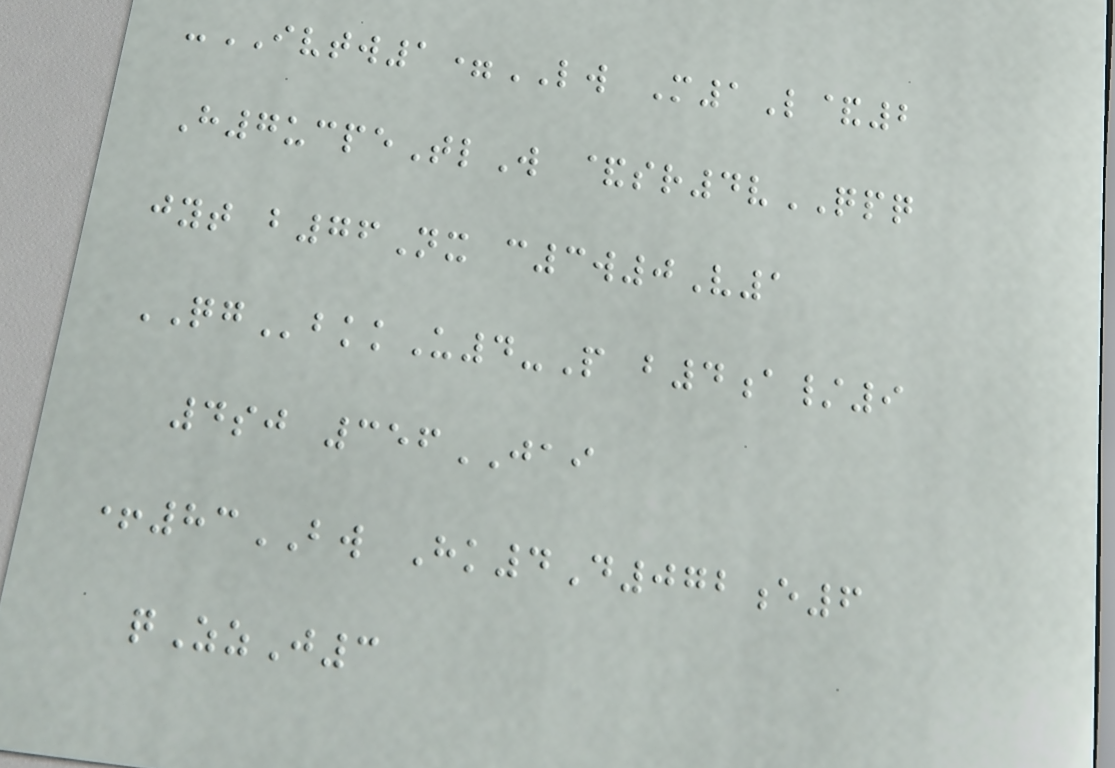-IVTW1=LW M1L&2
H7ucpeTlW &sr4vQPQ
jyt b76Nx c3w0V1
QGbkkU4-P b4a/9
4sj 356JAI
+83BW Hk4D072e6
qZzJ3
